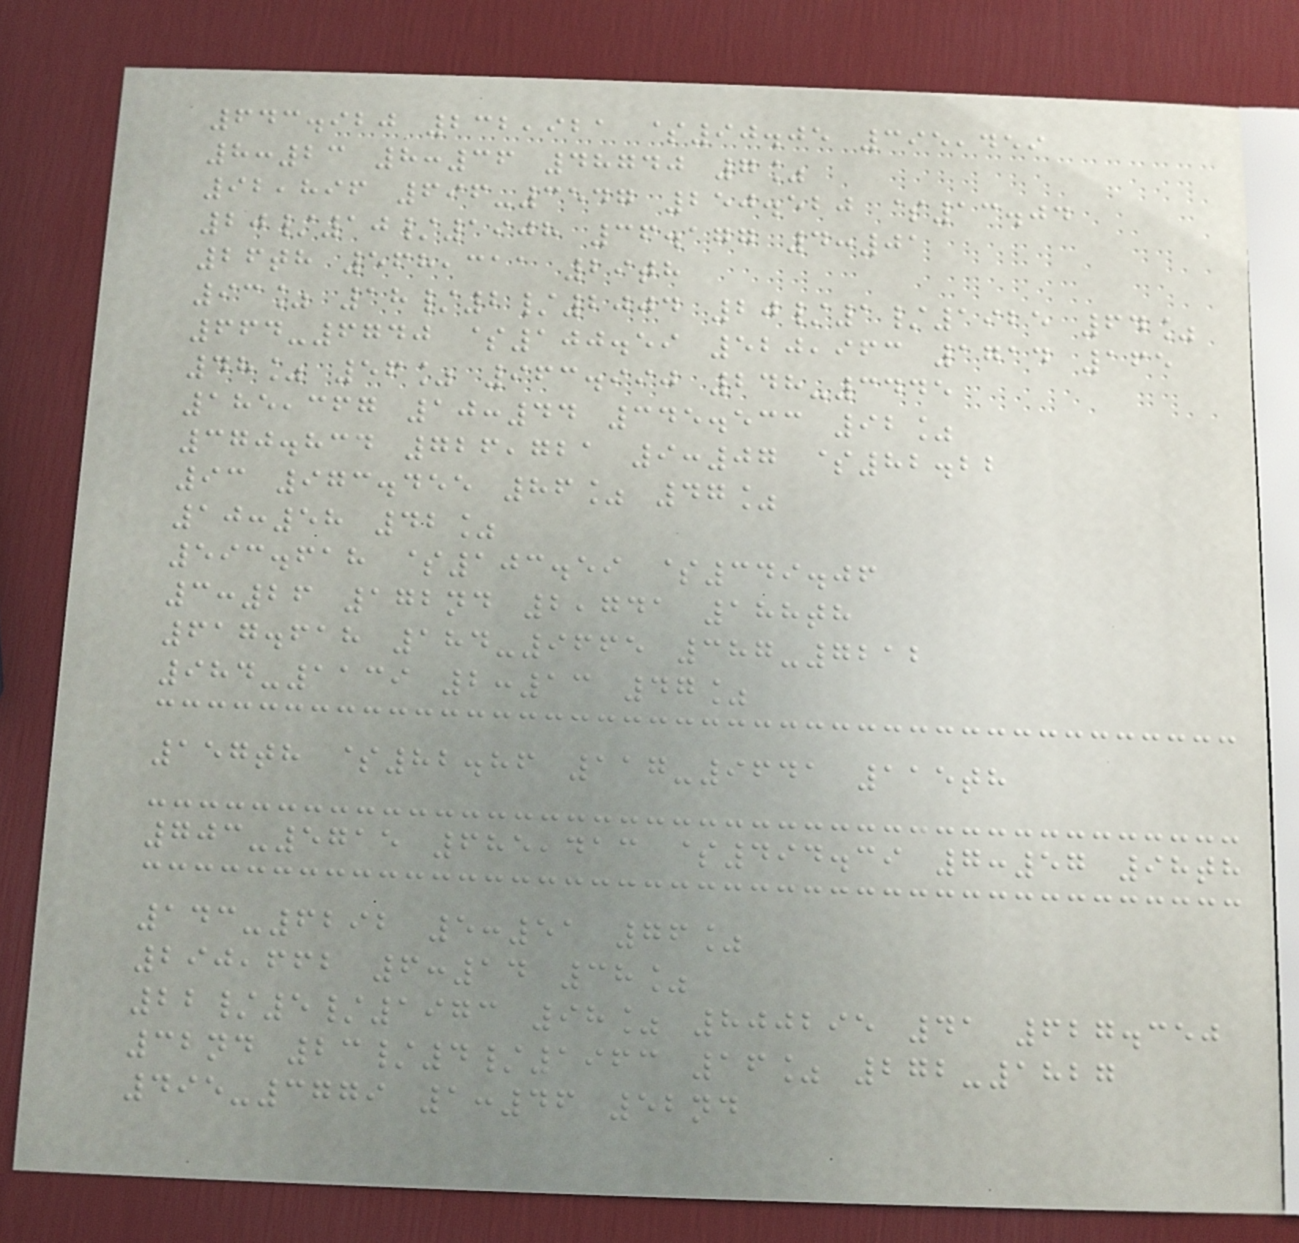643.920 232,921 $90.05 395,459
8:23 8:36 48740 7%
92,896 696-3547 250.520 $13.04
20/10/1908 36.177 4:01
26th 568,311 29th
93% 18/2/2004 20/1/1925 64%
664-6740 $100.59 520,963 1714 165
48% 56% 963.990 248-3445
185,367 10:44 345.533 92%
370.834 726,721 9:07 $82.22
93 973.455 86% 47%
10:58 42%
593.618 $103.59 $349.06
3:26 172nd 2,741 188th
617.618 184-9665 387-7212
984-1139 2:13 47%
157th $82.86 117-9641 115th
703-5715 685,413 $494.39 7:57 98th
143-6292 5:51 76%
290,662 6:14 38%
22/5/1973 98% 800295 41 627.350
32nd 23/4/1963 16% 272-1827
495-3779 1:46 52nd
